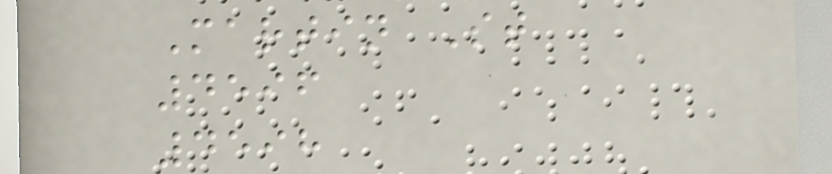Martin St
4596
4598
